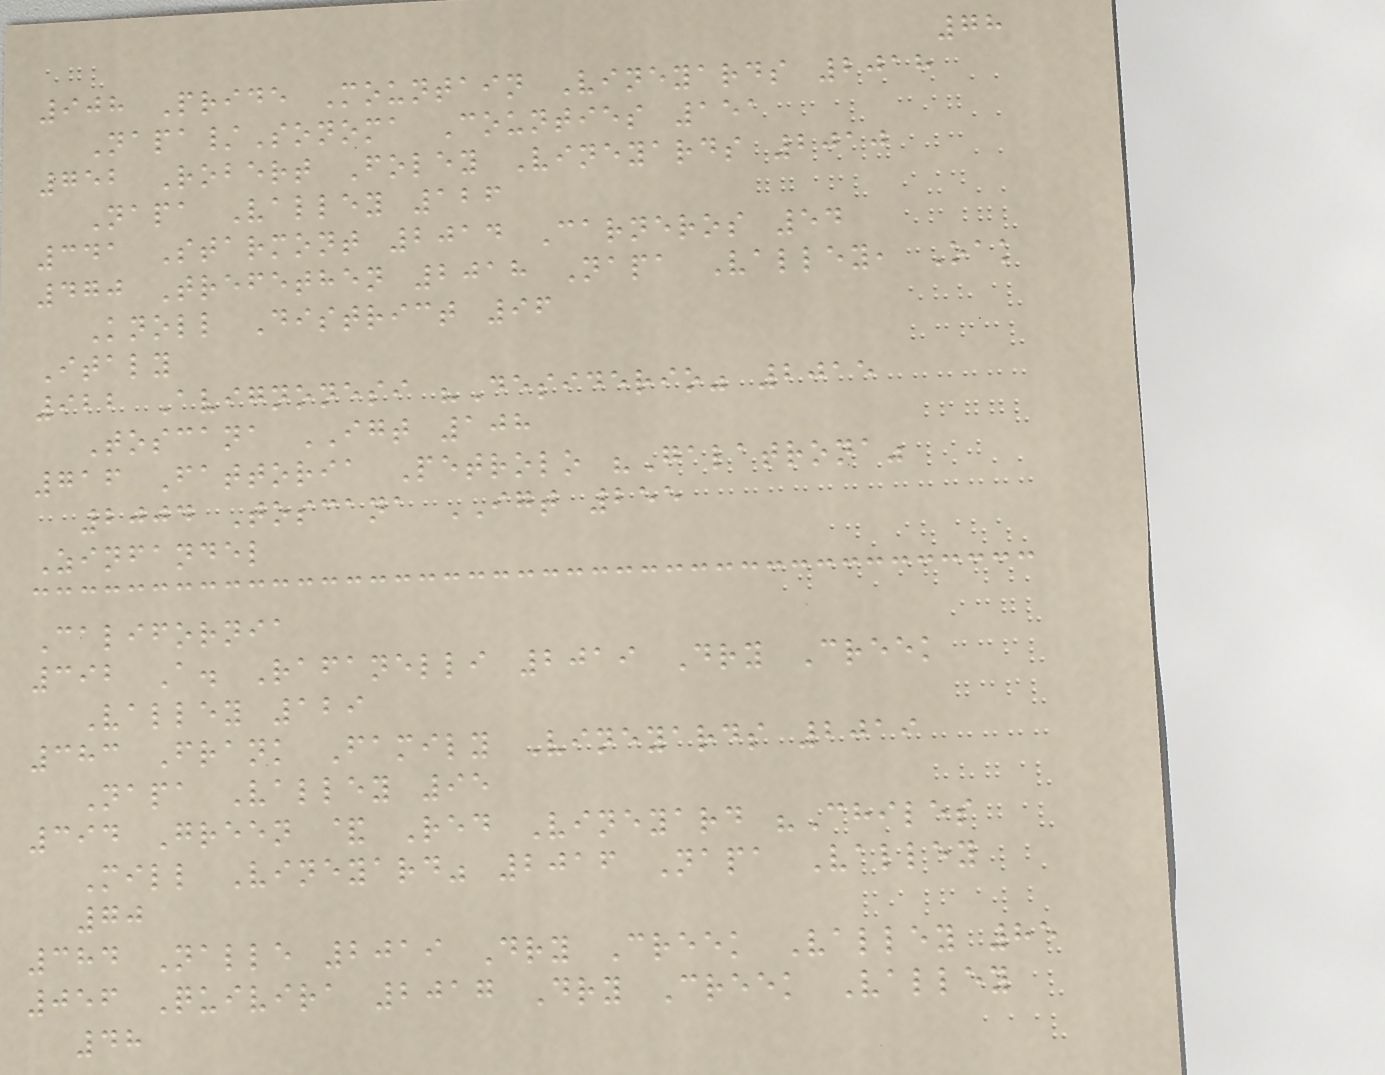78
908 Pride Mountain Vineyards 2018
Napa/Sonoma Counties 151
752 Robert Foley Vineyards 2010
Napa Valley 126
341 Starmont 2014 Carneros 54
470 Trefethen 2018 Napa Valley, Oak
Knoll District 96
Italy
922 Avignonesi "Desiderio" 2015
Toscana IGT 108
716 Fattoria Petrolo "Galatrona"
2004 Toscana IGT 255
Zinfandel
California
392 A. Rafanelli 2019 Dry Creek
Valley 129
383 Frank Family Vineyards 2019
Napa Valley 95
394 Green & Red Vineyard "Chiles
Mill Vineyard" 2016 Napa Valley
70
384 Nalle 2019 Dry Creek Valley 85
056 Quivira 2017 Dry Creek Valley
48
